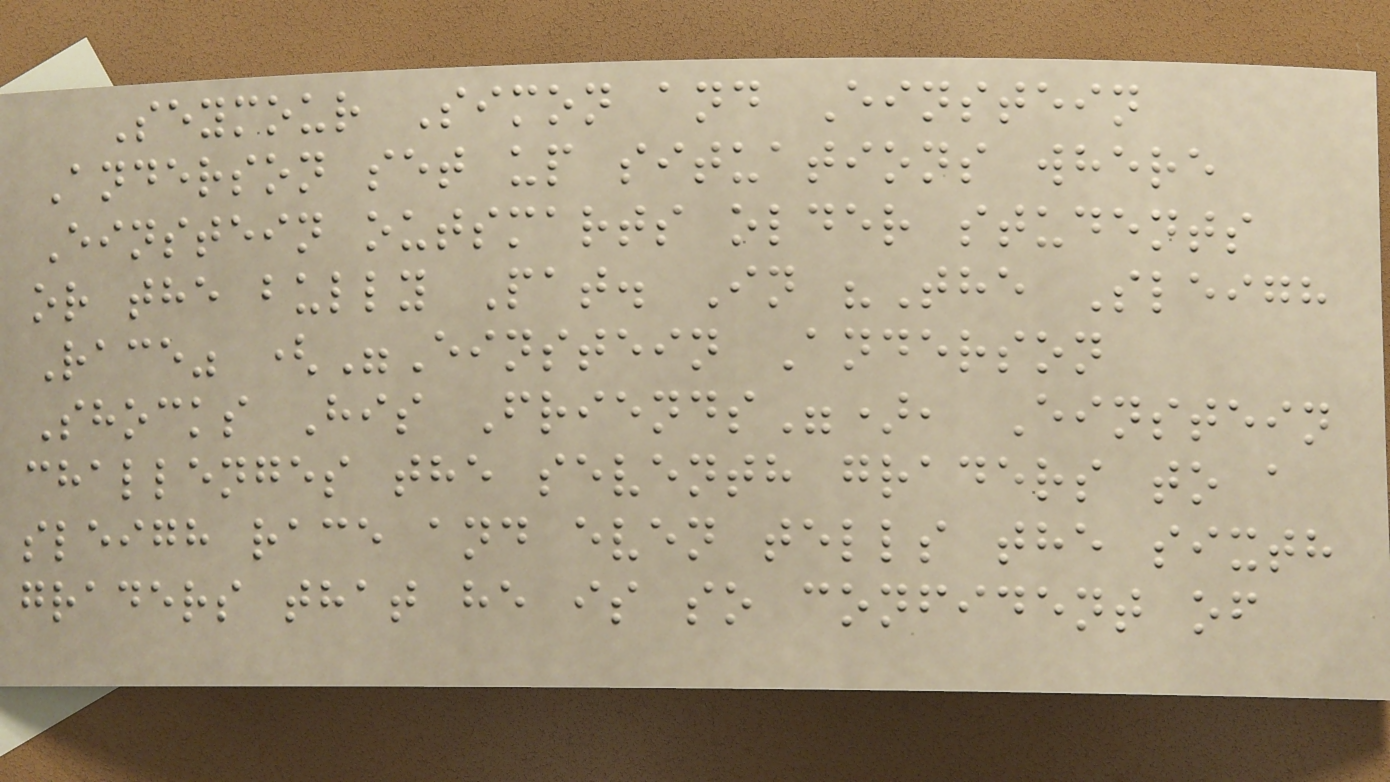Seymour Simon and Einstein
Anderson set up situations where
Einstein outsmarts older students
or the bully Pat. In "The Sleigh
Race" ("Einstein Anderson
Shocks His Friends"), Einstein
challenges the seventh graders to a
sleigh race and even tells the sixth
graders that he is so confident of
